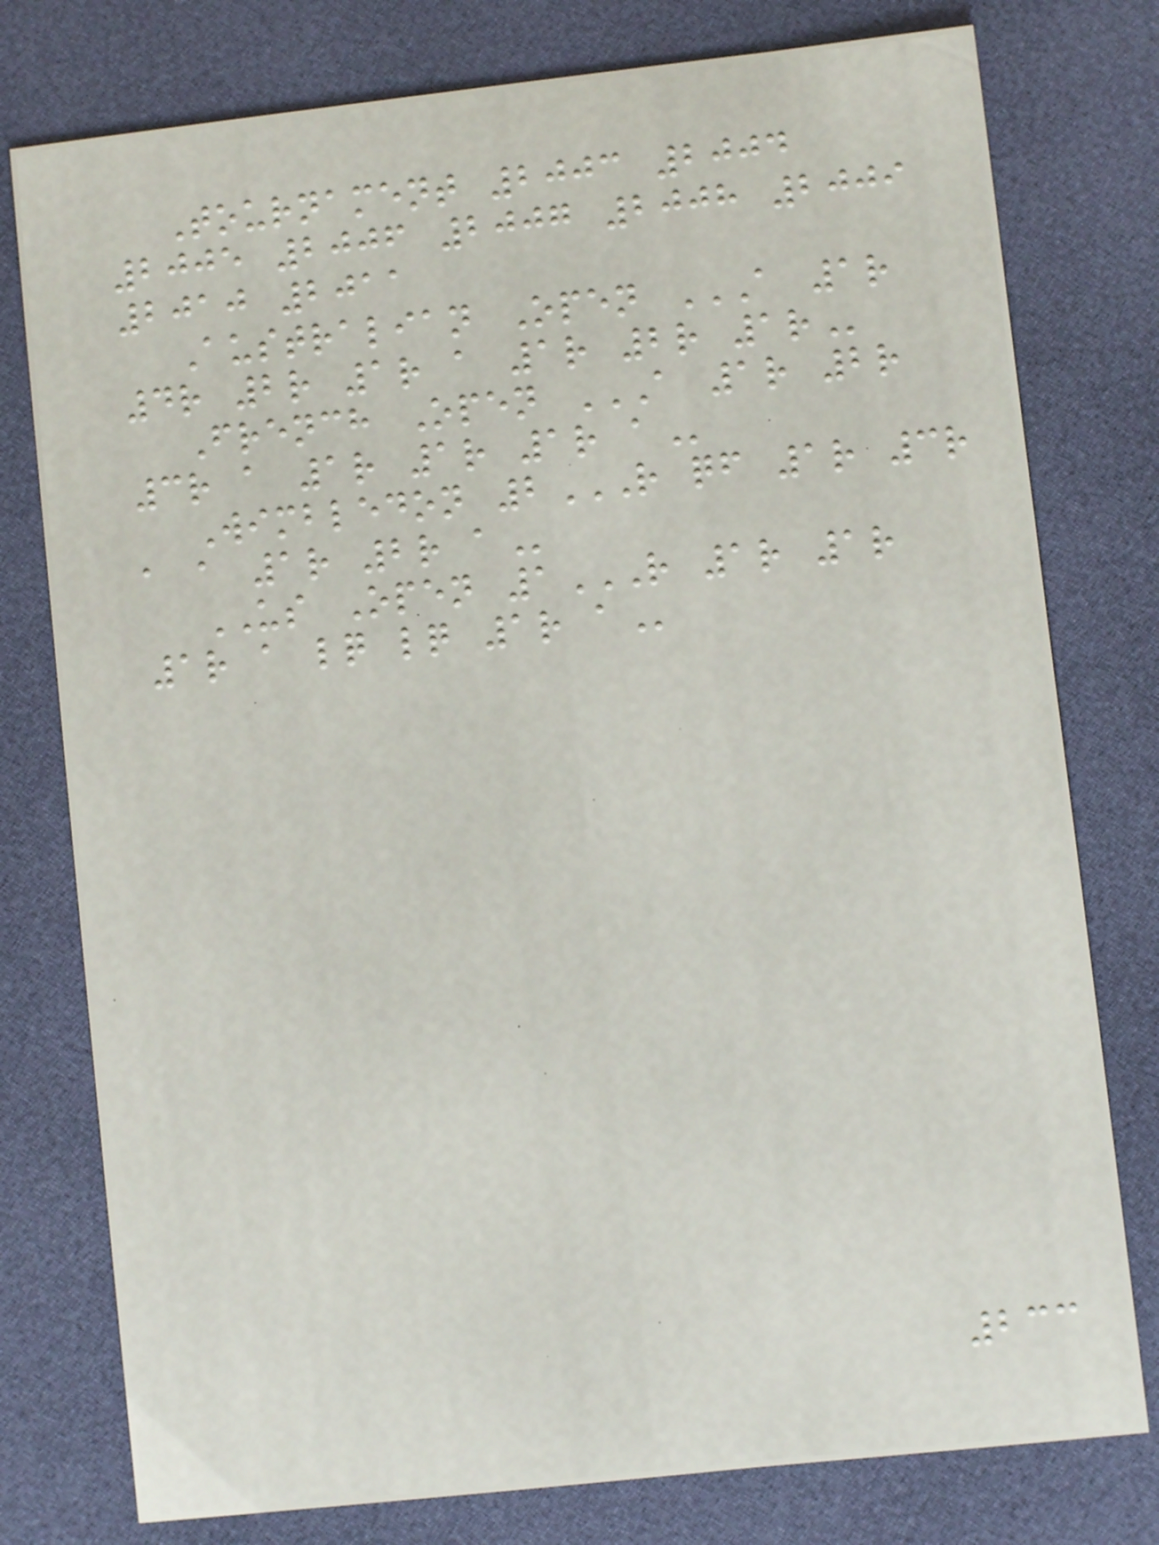Tournament 2003 2004
2005 2006 2007 2008 2009
2010 2011
Australian Open A 1R
4R 2R 1R A 1R 2R 1R
French Open A 1R 2R
3R A 1R 1R 1R A
Wimbledon 2R QF 1R 3R
A A 1R 2R A
US Open 1R 1R 1R
1R A LQ LQ 1R A
233
